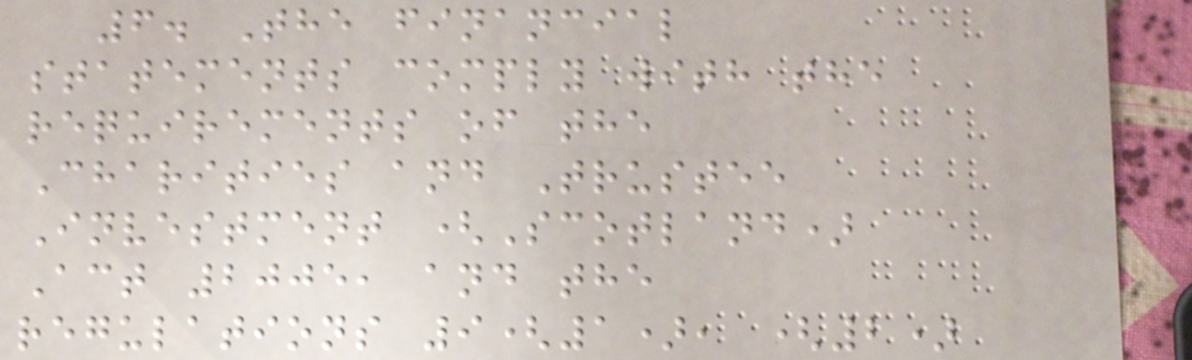6. The financial
statements comply with the
requirements of the
Charities and Trustee
Investment (Scotland)
Act 2005, and the
regulations 9(1), (2)
